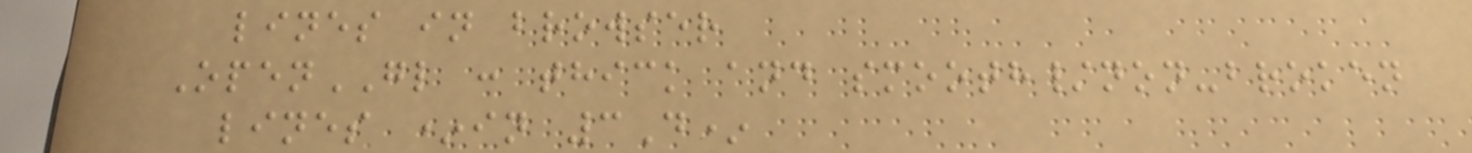lines in browser
OpenGL : thick and smooth/non-broken
lines *in 3D*
